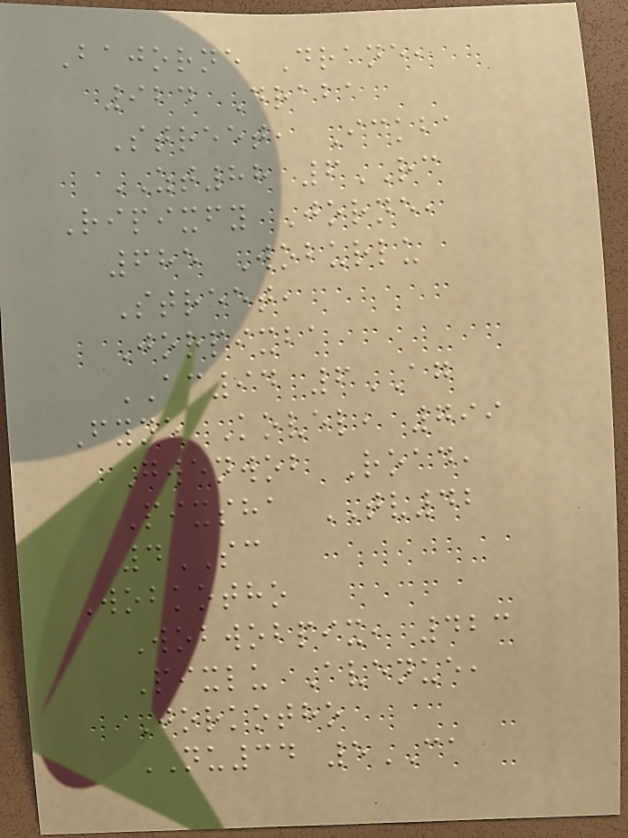Bajorne Drane,
924 Draba
Street, Ickba
ZT88 6RC
Ripixfy Jorne,
685 Woburlu
Street,
Jorpixba
AC94 6AG
Fyne Kovel, 799
Gwenwob Road,
Pixsha TV42
4SC
Wobkotho
Wobwobpix, 423
Pixlu Avenue,
Jorkotho
NU34 5CA
